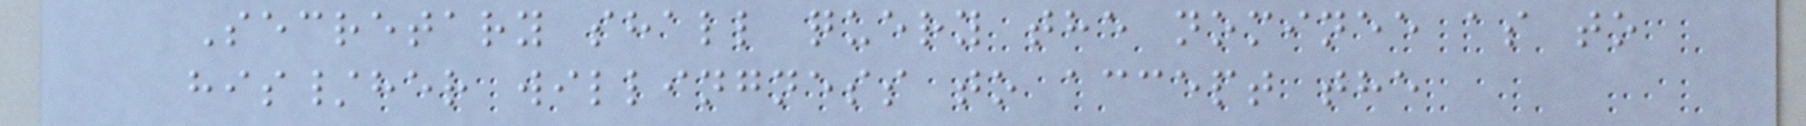Secretary shall query the nominee as to
his/her willingness to accept the
